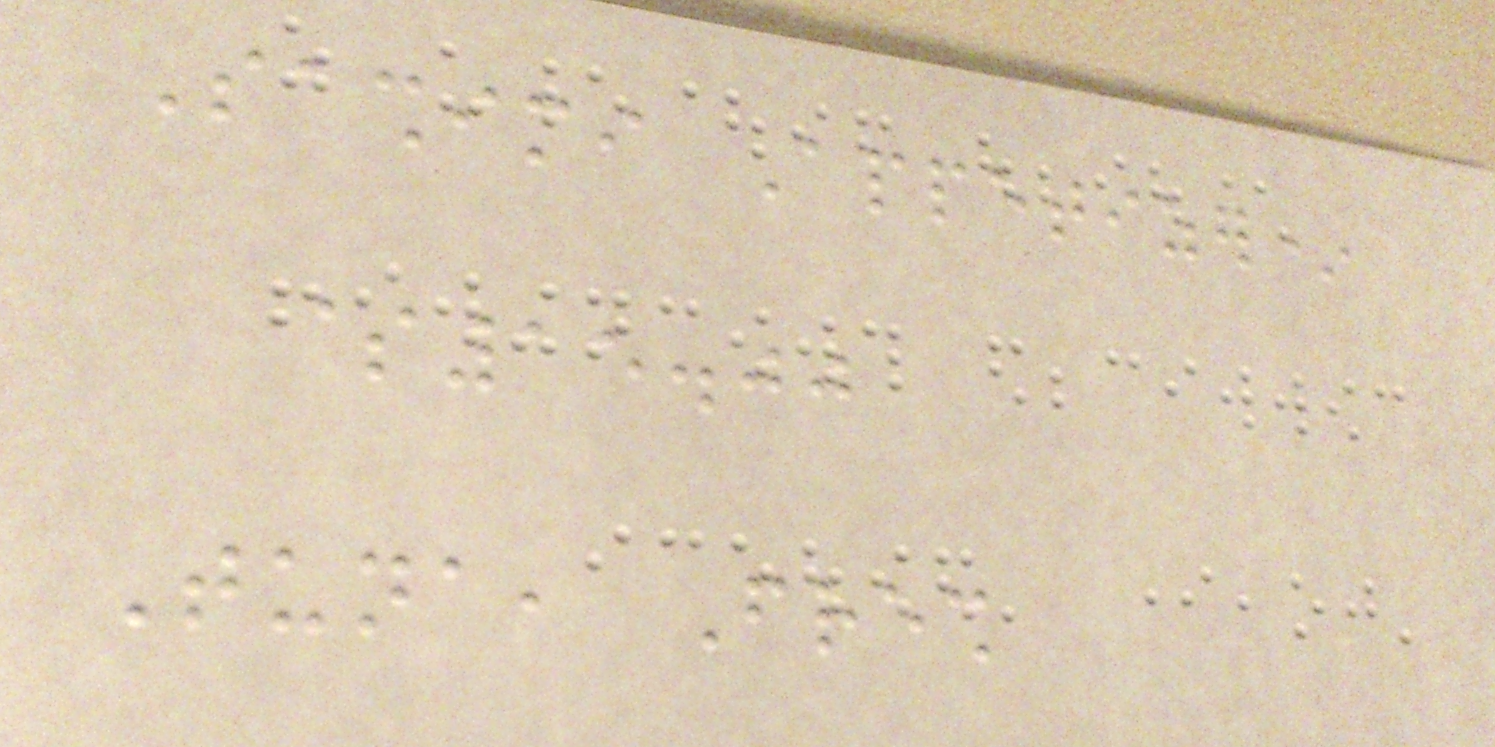Sashimi Appetizer*
$15.00
Tuna, Fresh
